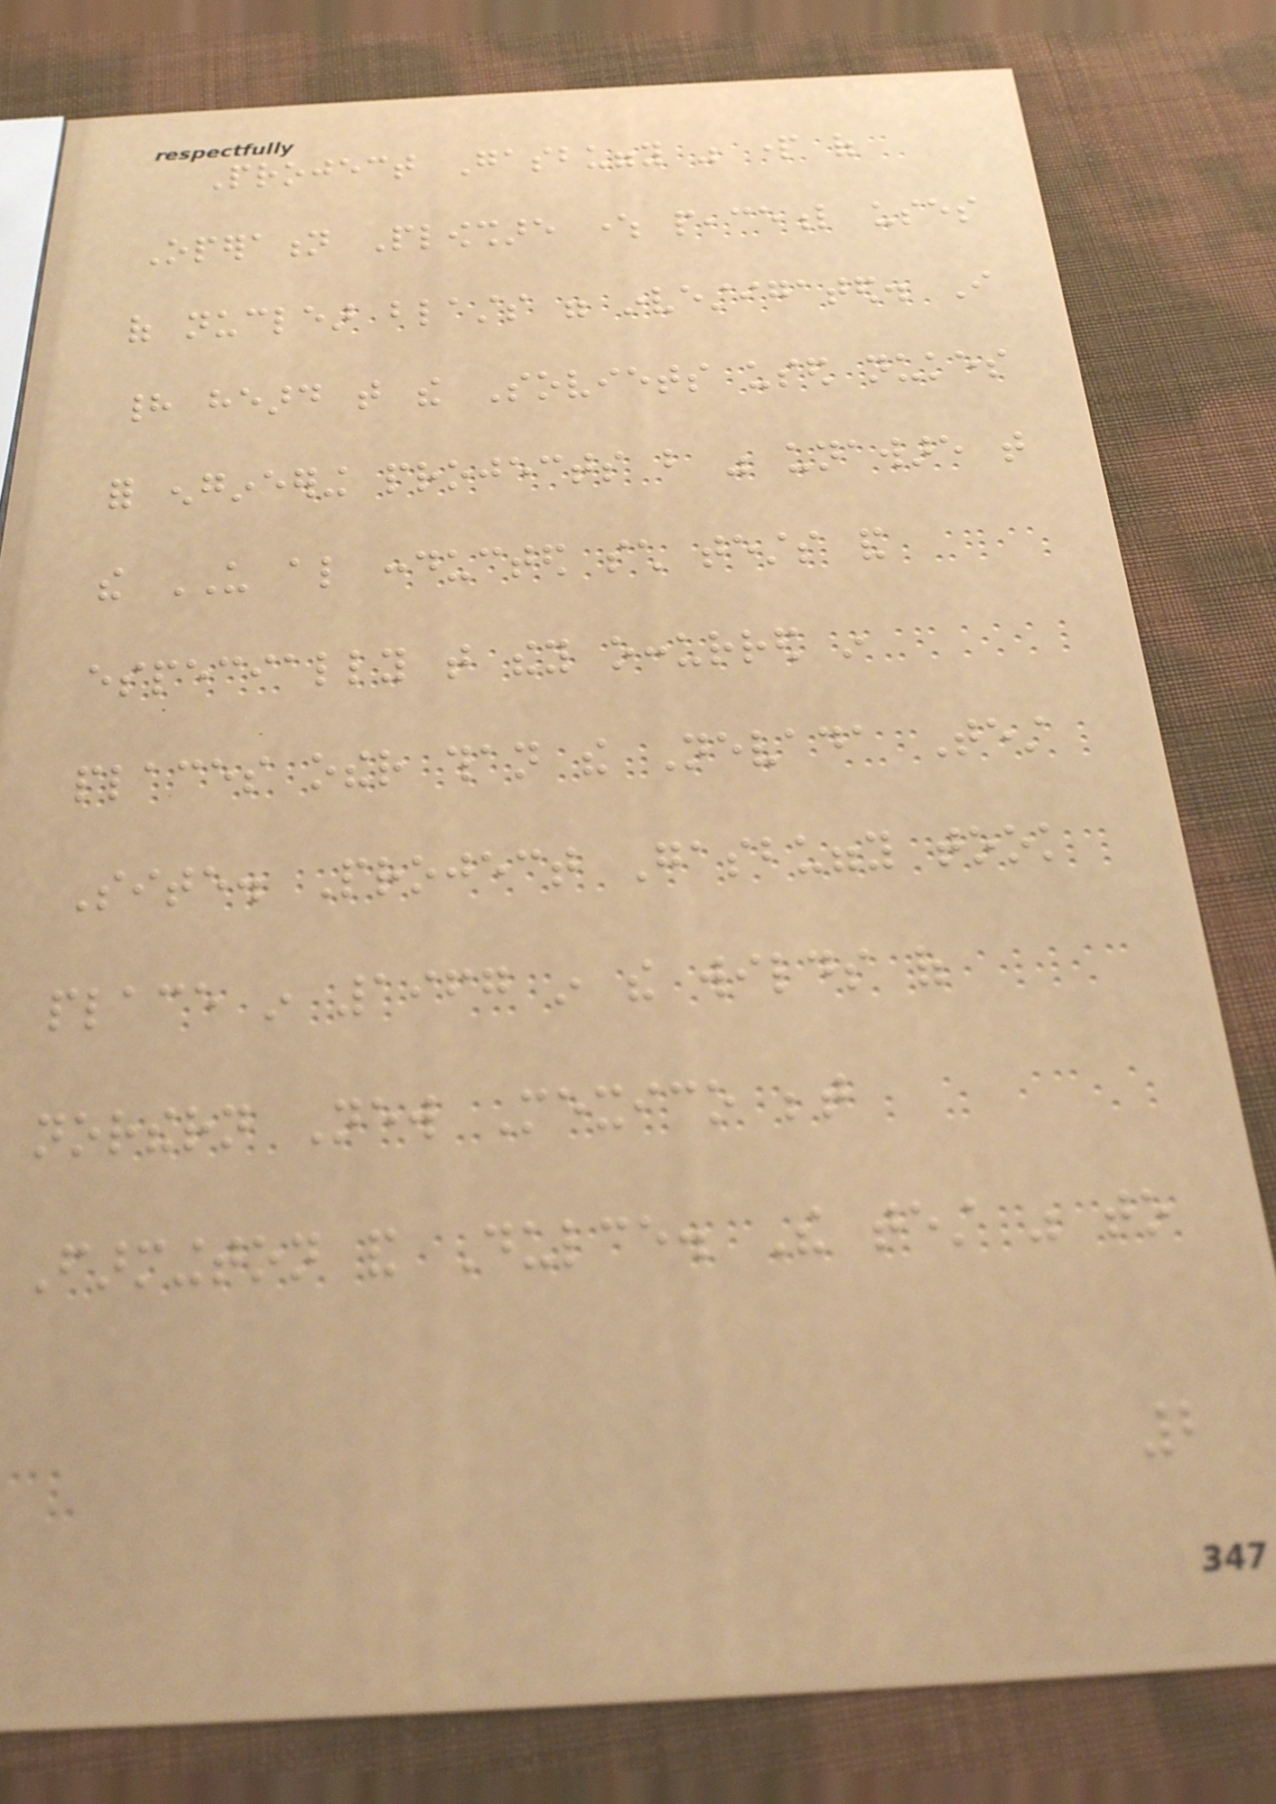Project Gasbuggy was part of
Operation Plowshare where peaceful uses
of nuclear blasts were investigated. I
had heard that the Soviets used nukes
for engineering projects but was unaware that
the US also conducted such tests and
especially that they occurred in
places other than the Nevada Test
Site. Project Gasbuggy took
place in 1967 in the wilds of
northern New Mexico between
Farmington and Dulce. The test was to
2
